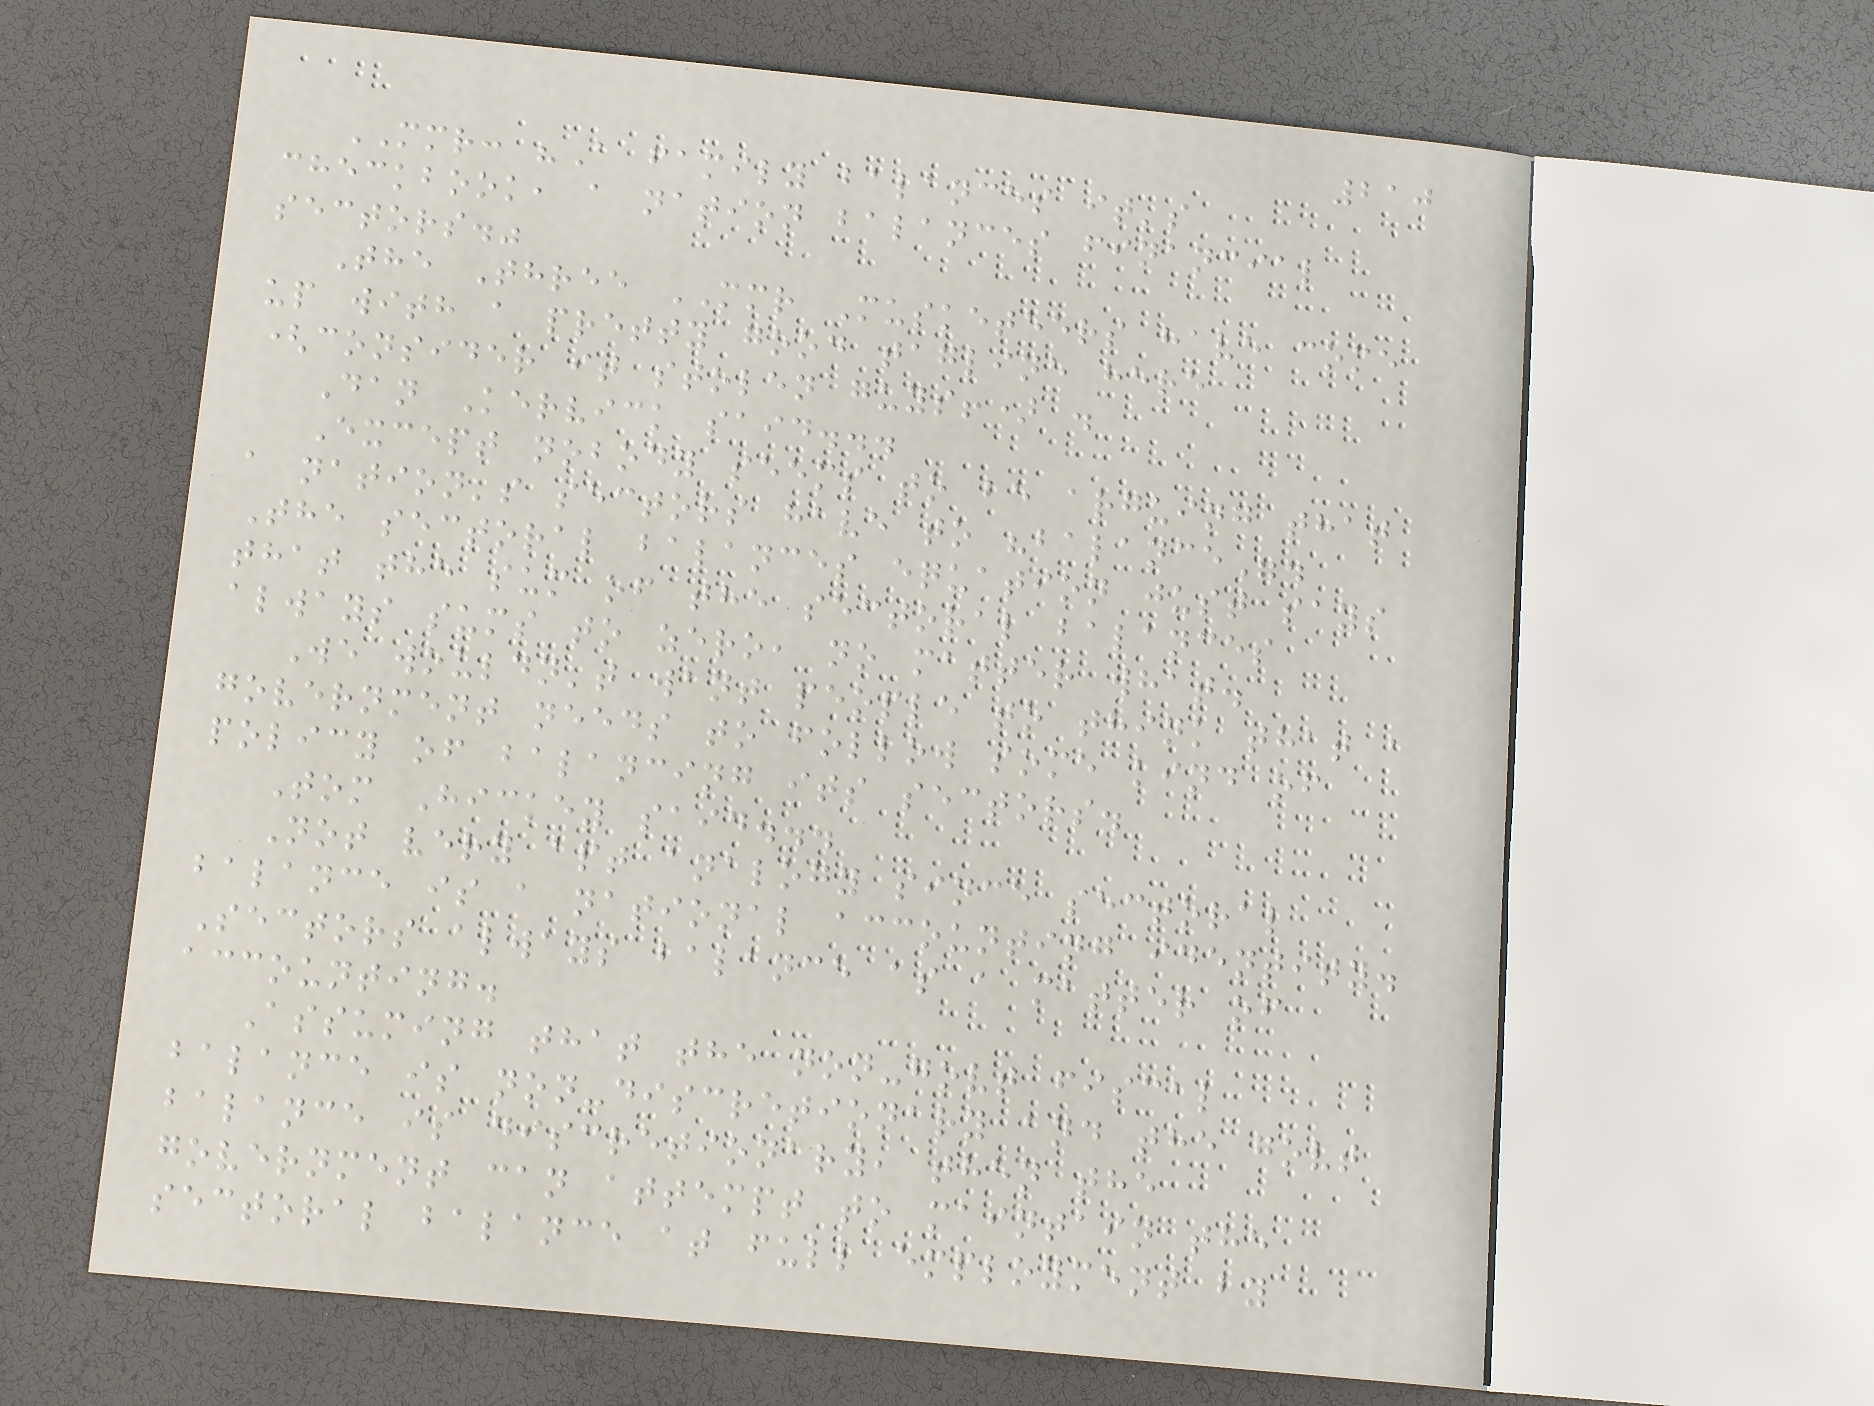210
MMR: "A family balances it's
checkbook, a nation balances financial
sectors."
The Three MMR Musketeers have come
up with a pretty good tagline here
(consider it stolen guys!) .
Dan Kervick said...
Except nobody seems to be arguing that
a nation's sectors have to "balance".
The sectoral balances equation just says
that the sum of the sectoral balances
always sums to zero, no matter what.
We wouldn't want people to think that a
government needs to follow some kind of
policy of balancing its sectors.
Tom Hickey said...
Not very apt analogy since sectoral
balance is a national accounting identity.
Sectors always balance as a matter of
accounting.
Assuming that the non-govt fiscal
balance is non-discretionary and the govt
balance is discretionary, then the
government can attempt to maintain the
sectoral balance at full employment by
